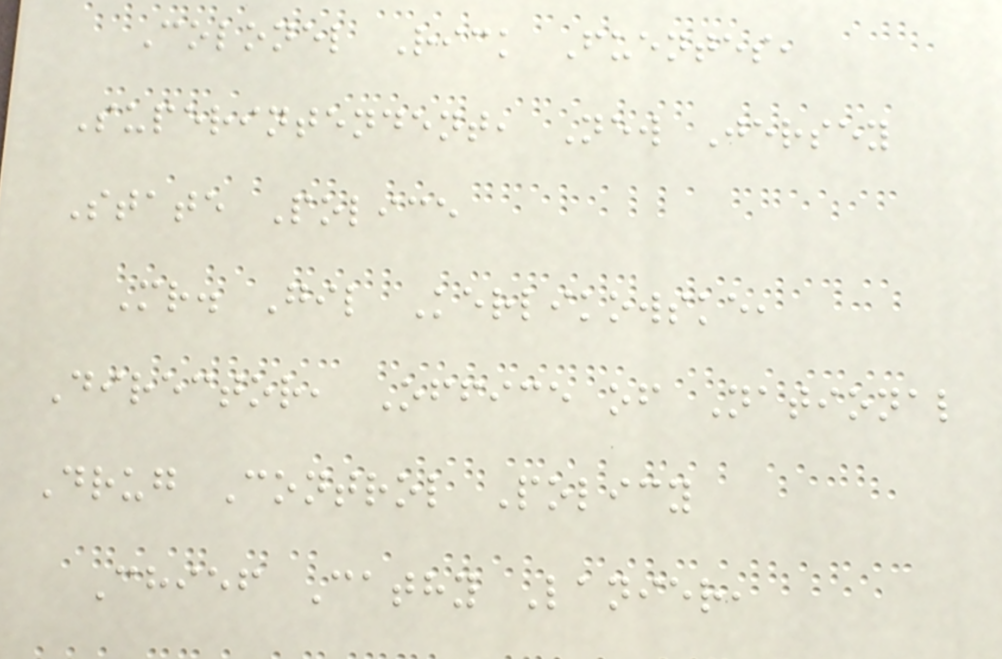Colonel Rick Fuentes,
Superintendent, New Jersey
State Police
Mr. Gil Kerlikowske,
Director, Office of National
Drug Control Policy
Chief Cathy Lanier,
